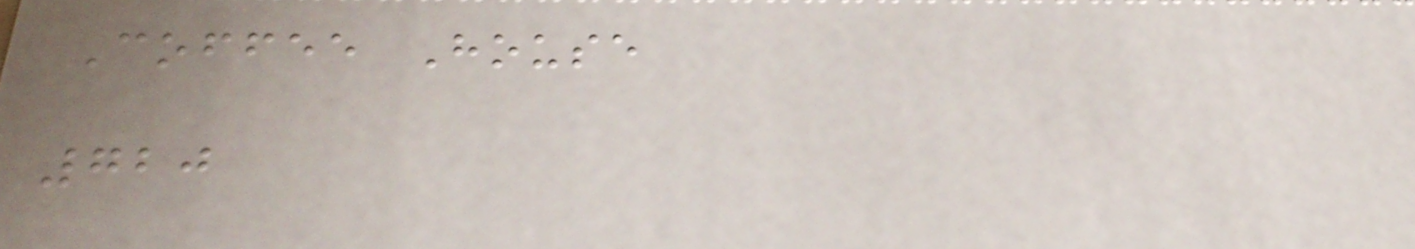Coffee House
720
